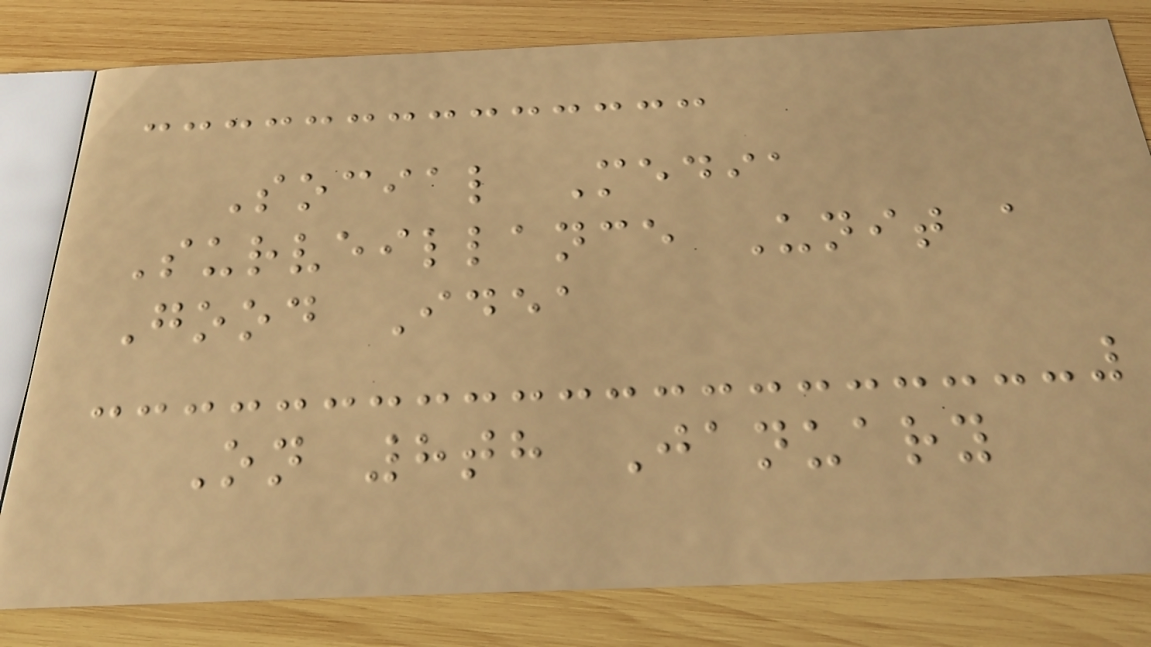Social Media
Surveillance Unit a
Good Idea
On 8th January
